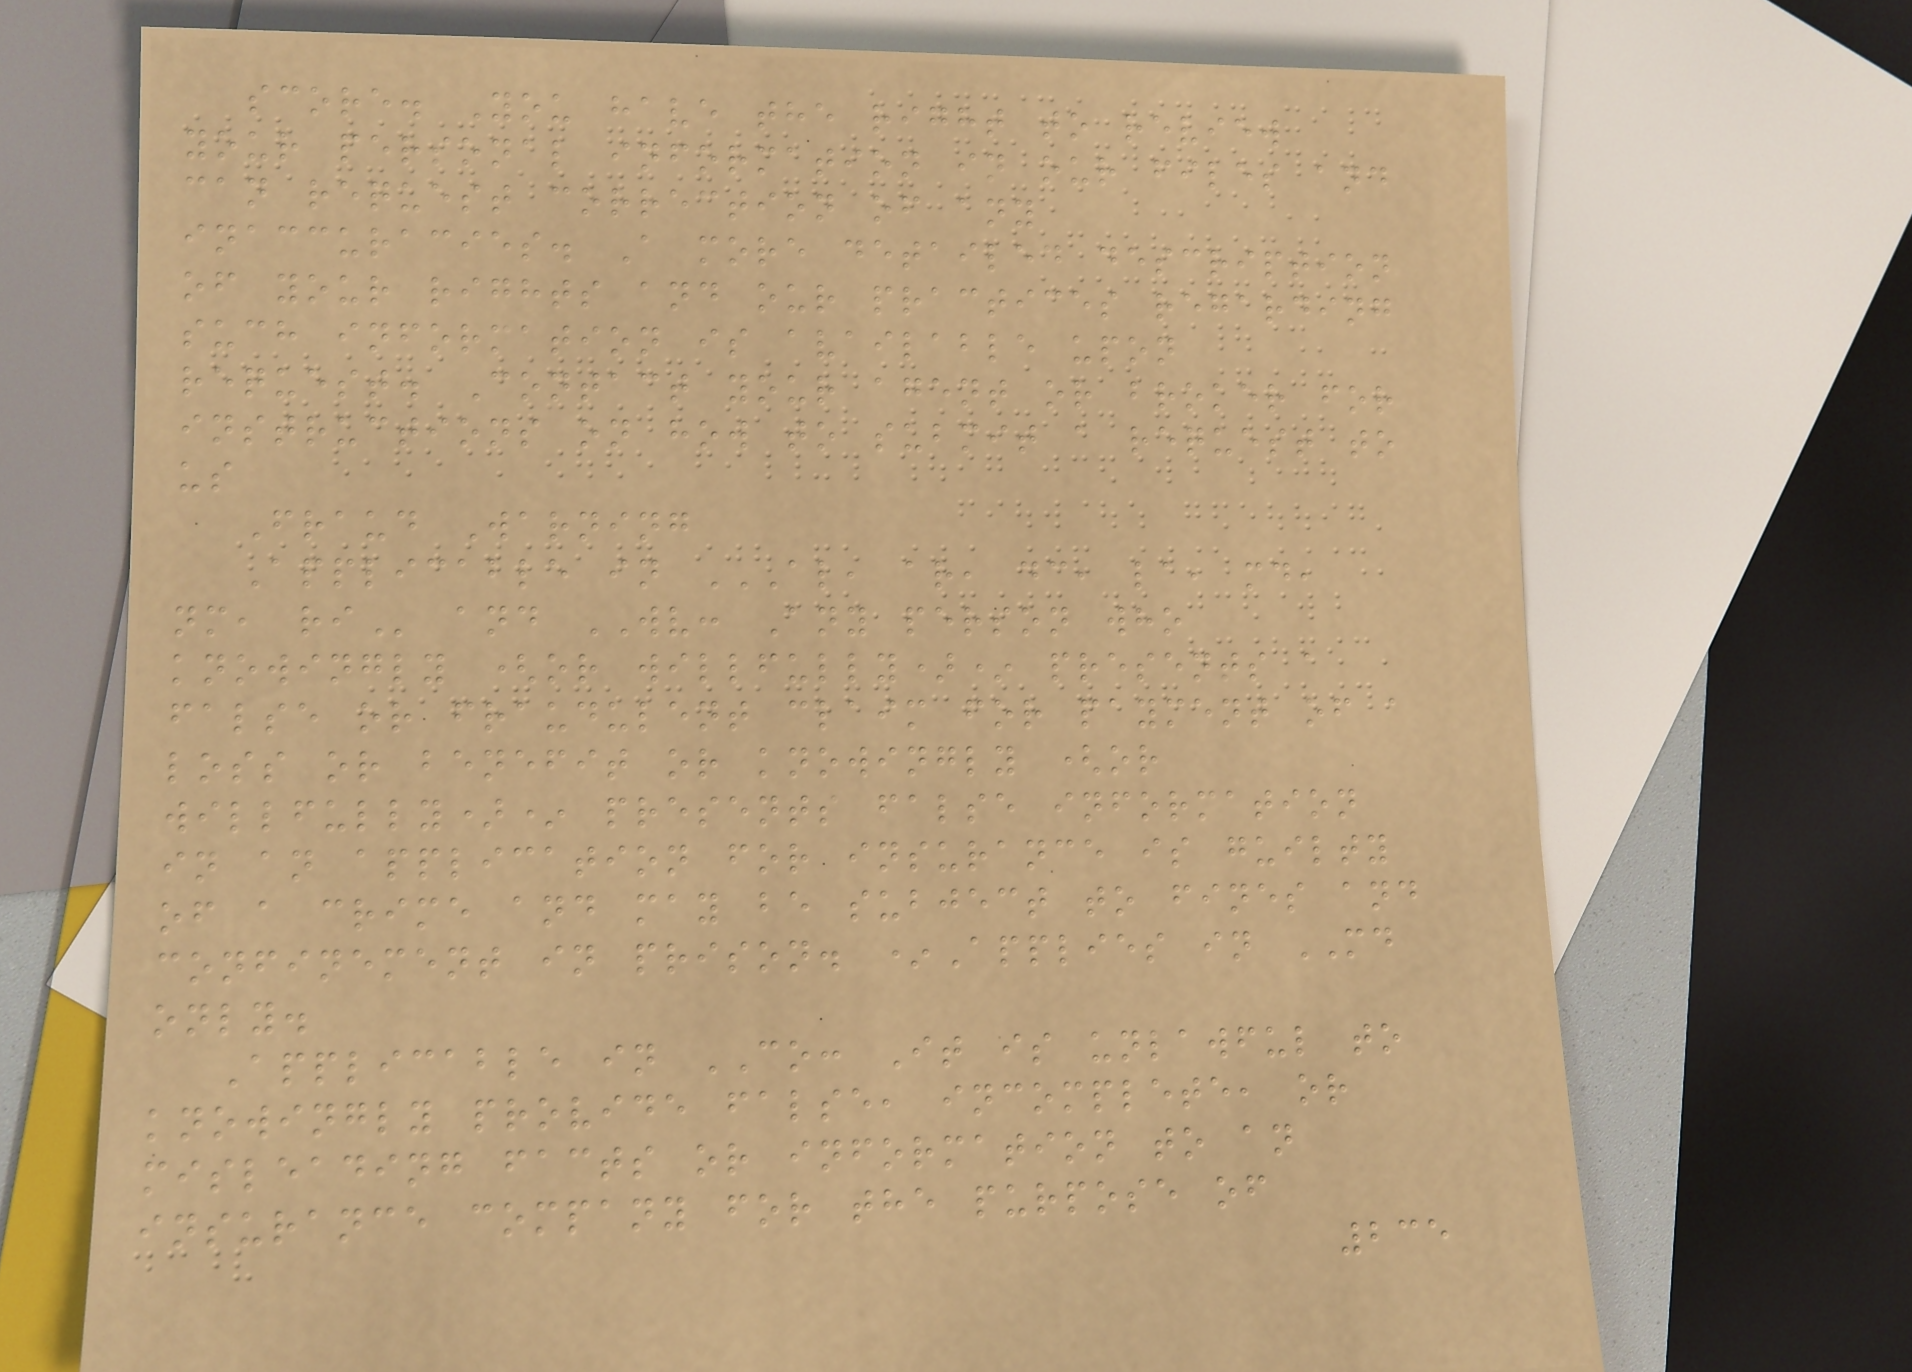score. You have the right to review
your personal information in our files and
can request correction of any
inaccuracies. A more detailed description
of your rights and our practices regarding
such information is available upon
request. Contact your agent or broker for
instructions on how to submit a request to
us
Fraud Warning
Applicable in AL, AR, DC, LA, MD,
NM, RI and WV: Any person who
knowingly (or willfully)* presents a
false or fraudulent claim for payment of a
loss or benefit or knowingly (or
willfully)* presents false information
in an application for insurance is guilty
of a crime and may be subject to fines and
confinement in prison. *Applies in MD
only.
Applicable in CO: It is unlawful to
knowingly provide false, incomplete, or
misleading facts or information to an
insurance company for the purpose of
235
